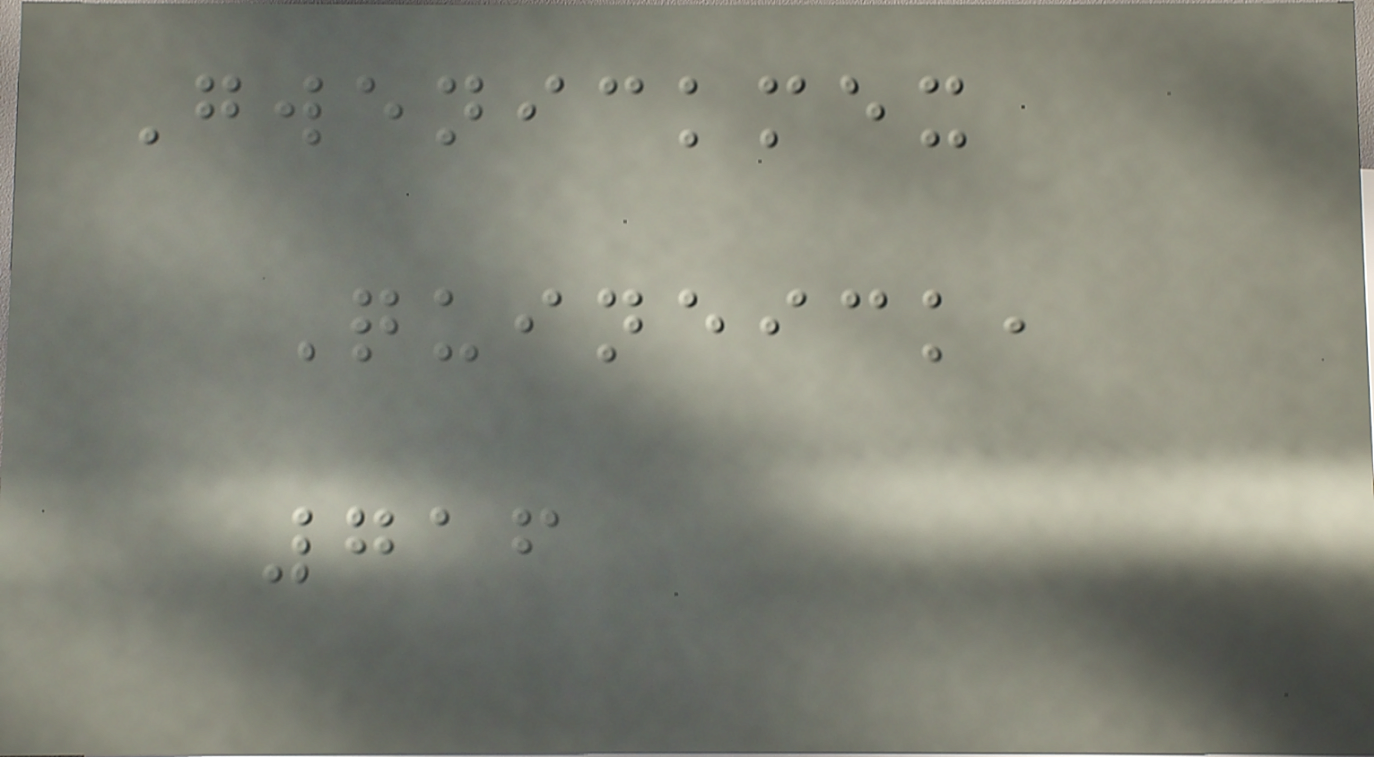Gwenickmex
Quineick,
716
